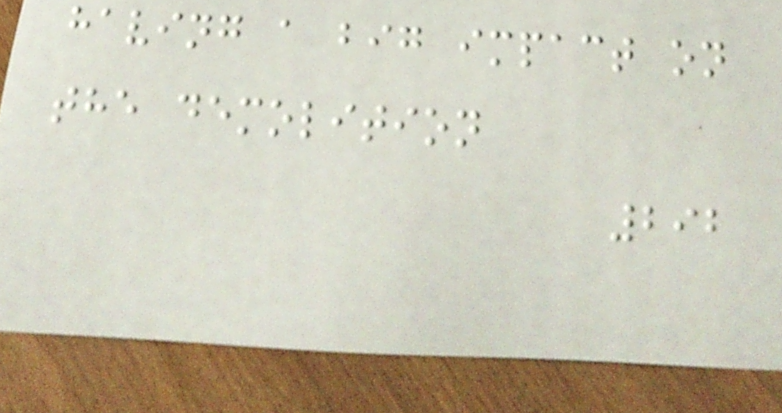having a big impact on
the demolition
292
